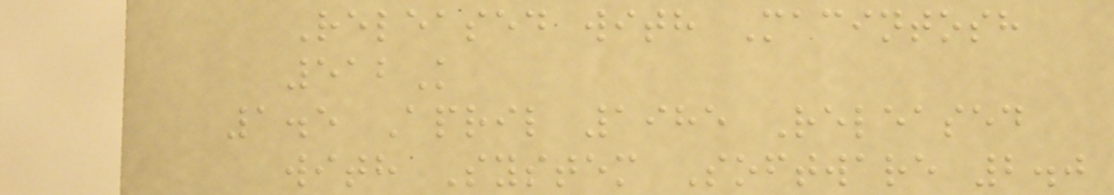Released with Macintosh
512K
1.5 April 1985 Released
with System Software 2.0
